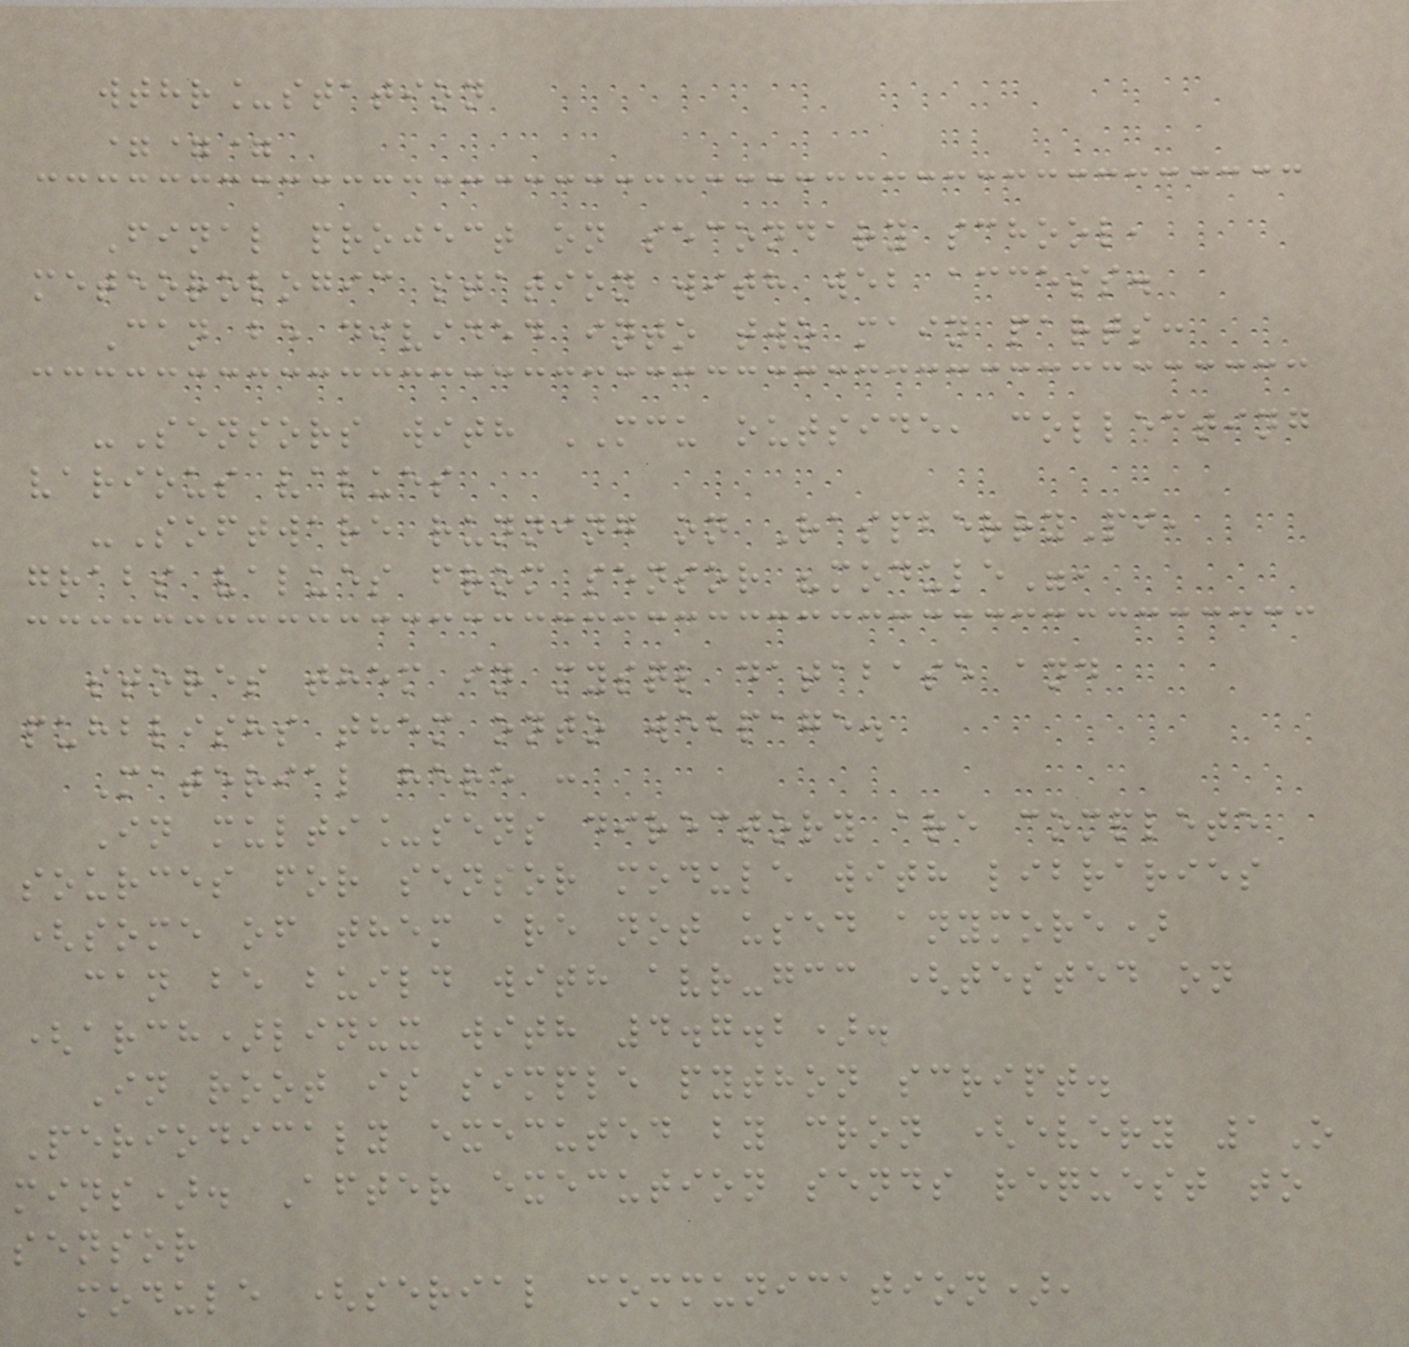wthr_station
===
Final project on secondary school,
meteorologic station with web access.
Can be divided into two main parts:
-Sensors with MCU outside, collecting
various values
-Software running on RaspberryPi,
grabs values from sensor "module",
stores them in mysql database and
puhblishs them onto webpage.
Material here :
In multi_sens directory are complete
sources for sensor module with libraries
(some of them are not used anymore)
can be build with avr-gcc (tested on
(arch)linux with 4.7.2).
In root is simple python script.
Periodicaly executed by cron (every 1O
mins). After execution sends request to
sensor
module (serial communication),
